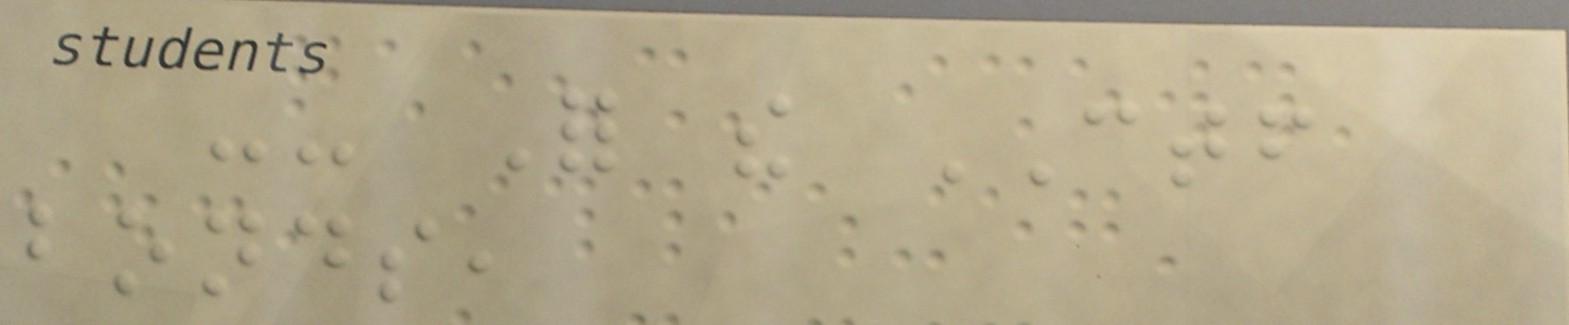-- For the CTF
bonds,
